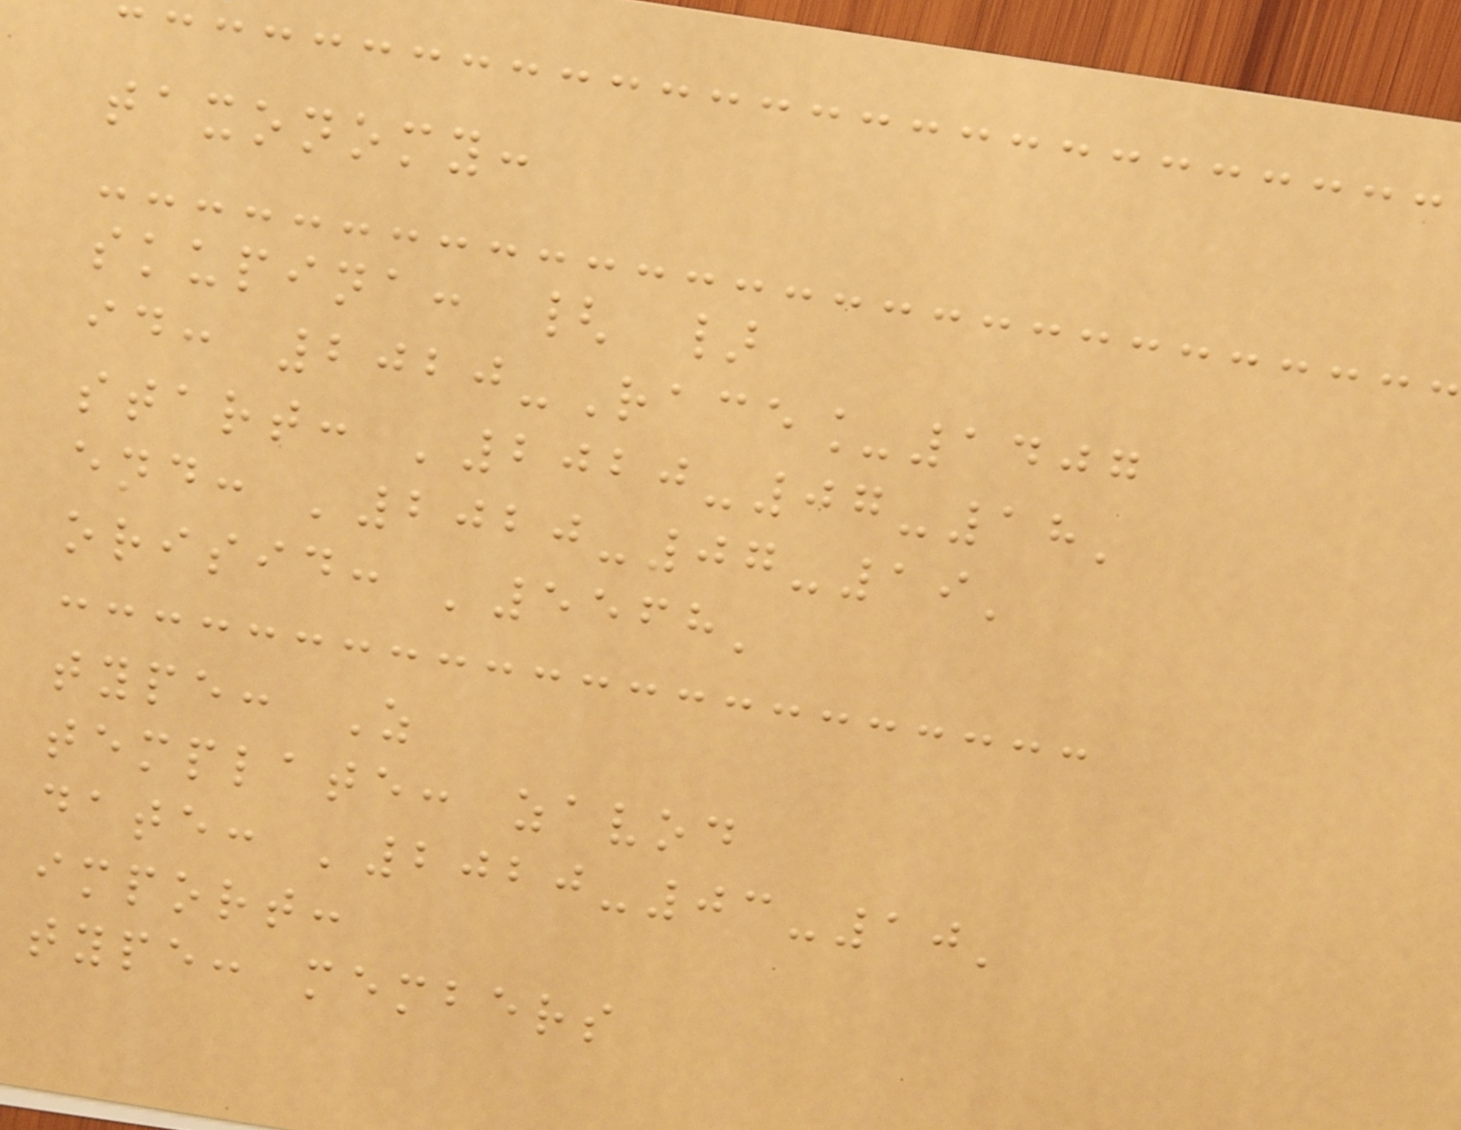taxonomy:
skupina: { }
id: 2020-Race_1407
start: '2020-07-18'
end: '2020-07-19'
orisid: '5568'
type: Z
template: zavod
date: '2020-03-10'
import:
type: members
